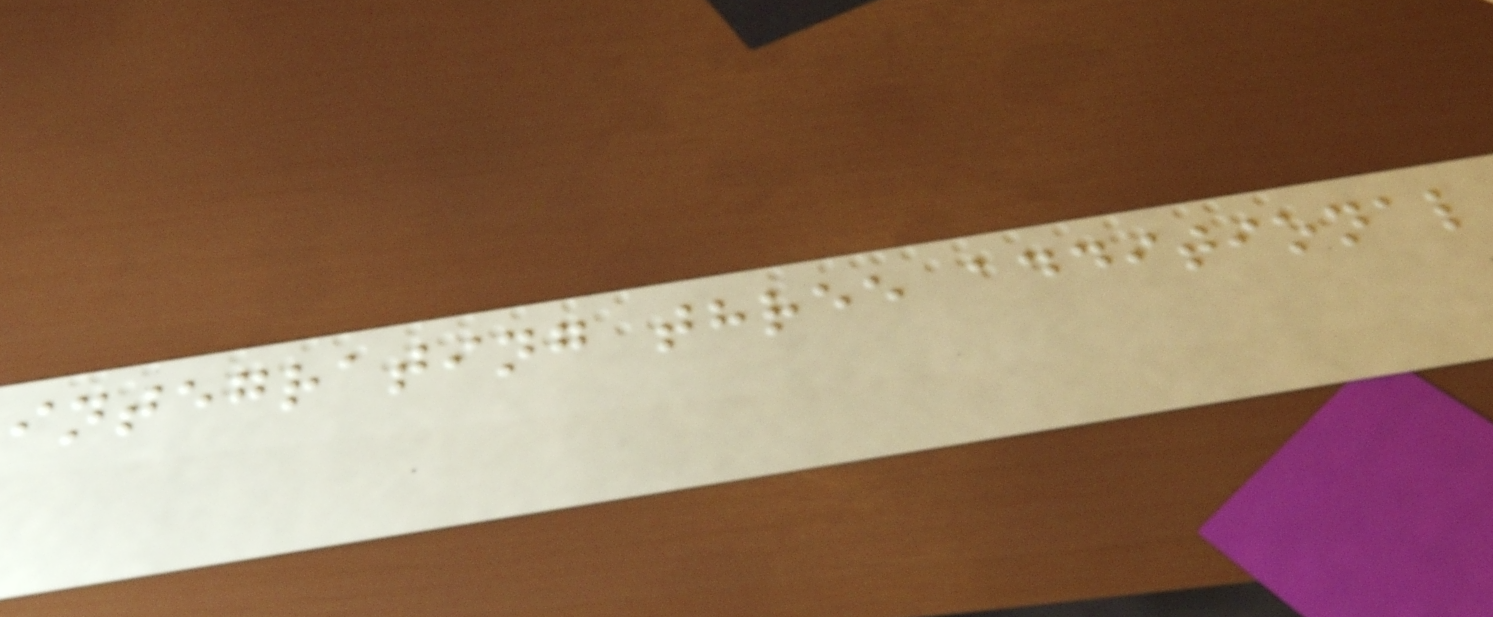integrating three additional
